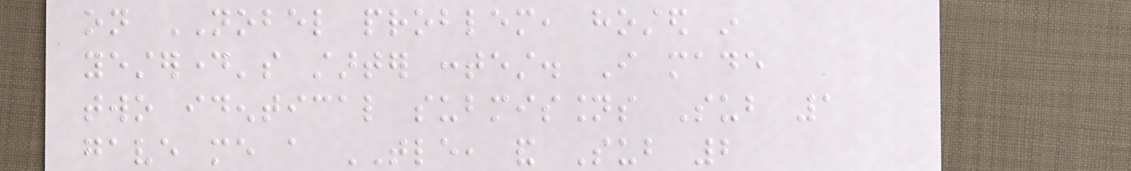on NOBEL problem, hosted in
yesterday's starter contest. I made
two identical submissions Sub 1
gave me a TLE, and Sub 2
